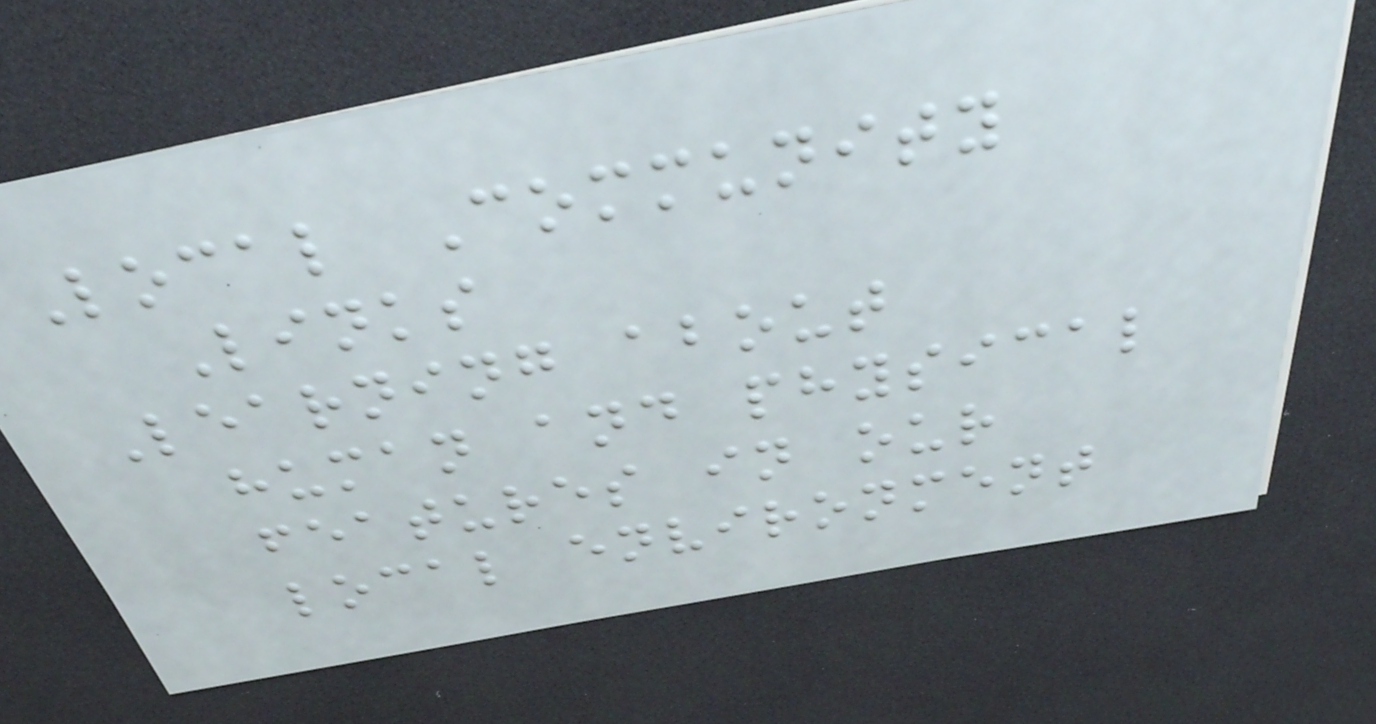Local Community
Links
Learning about
human and physical
features in our
local environment
